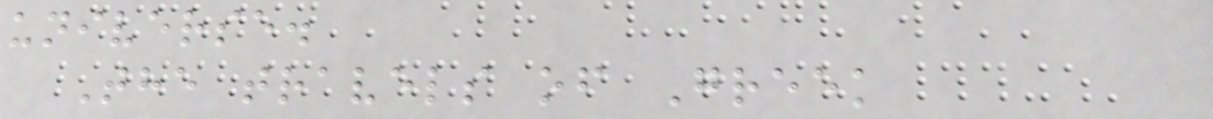universe.
The travels of Greek
